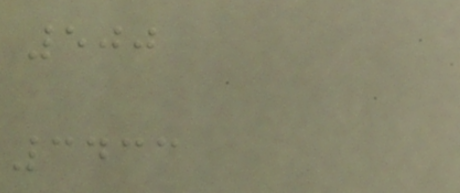500
3433
